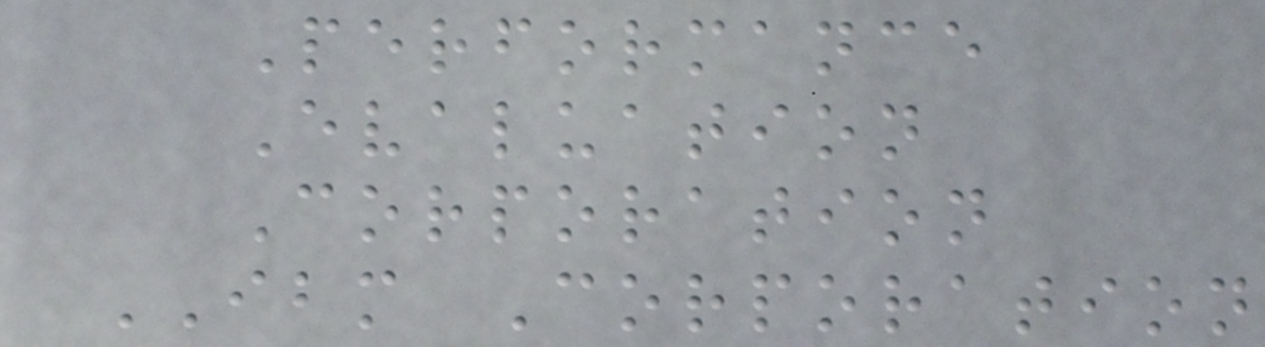Performance
Evaluation
Corporation
IBM Corporation
